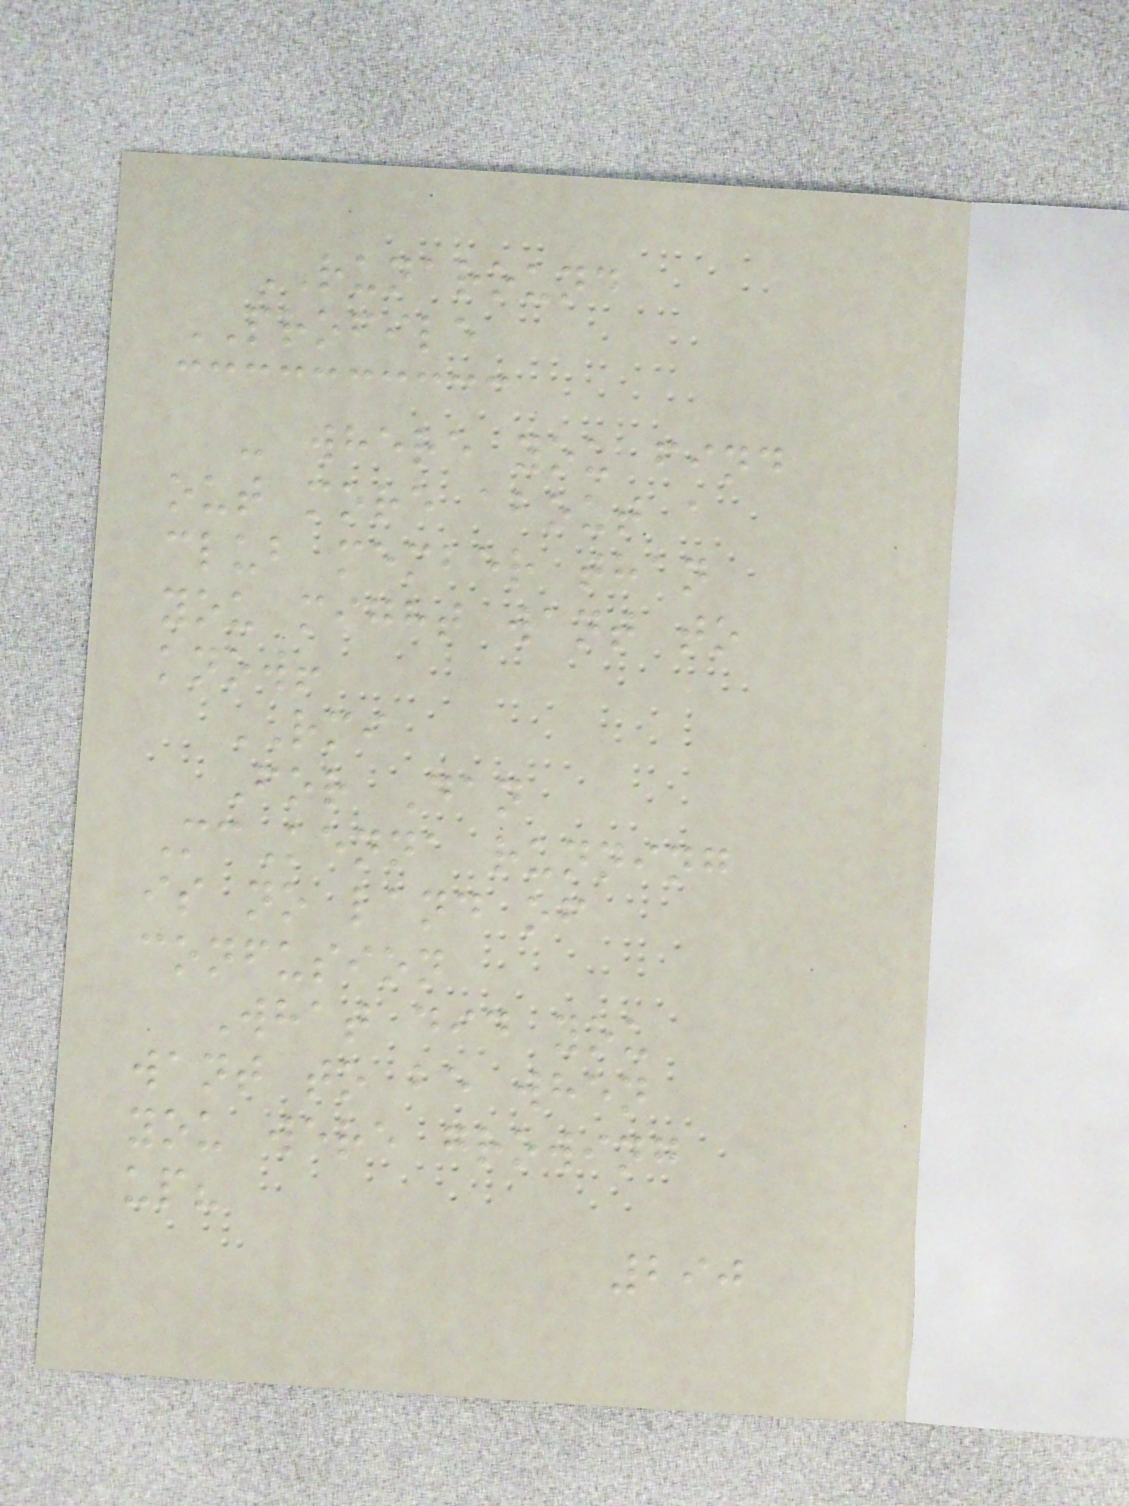RUNAROUND
PROFILE
- where you find
out more about a
club member than
you might want to
know!
RMI
For Dan
McKenna running
is no land of
confusion
What did you
want to be when
you were growing
up?
290
